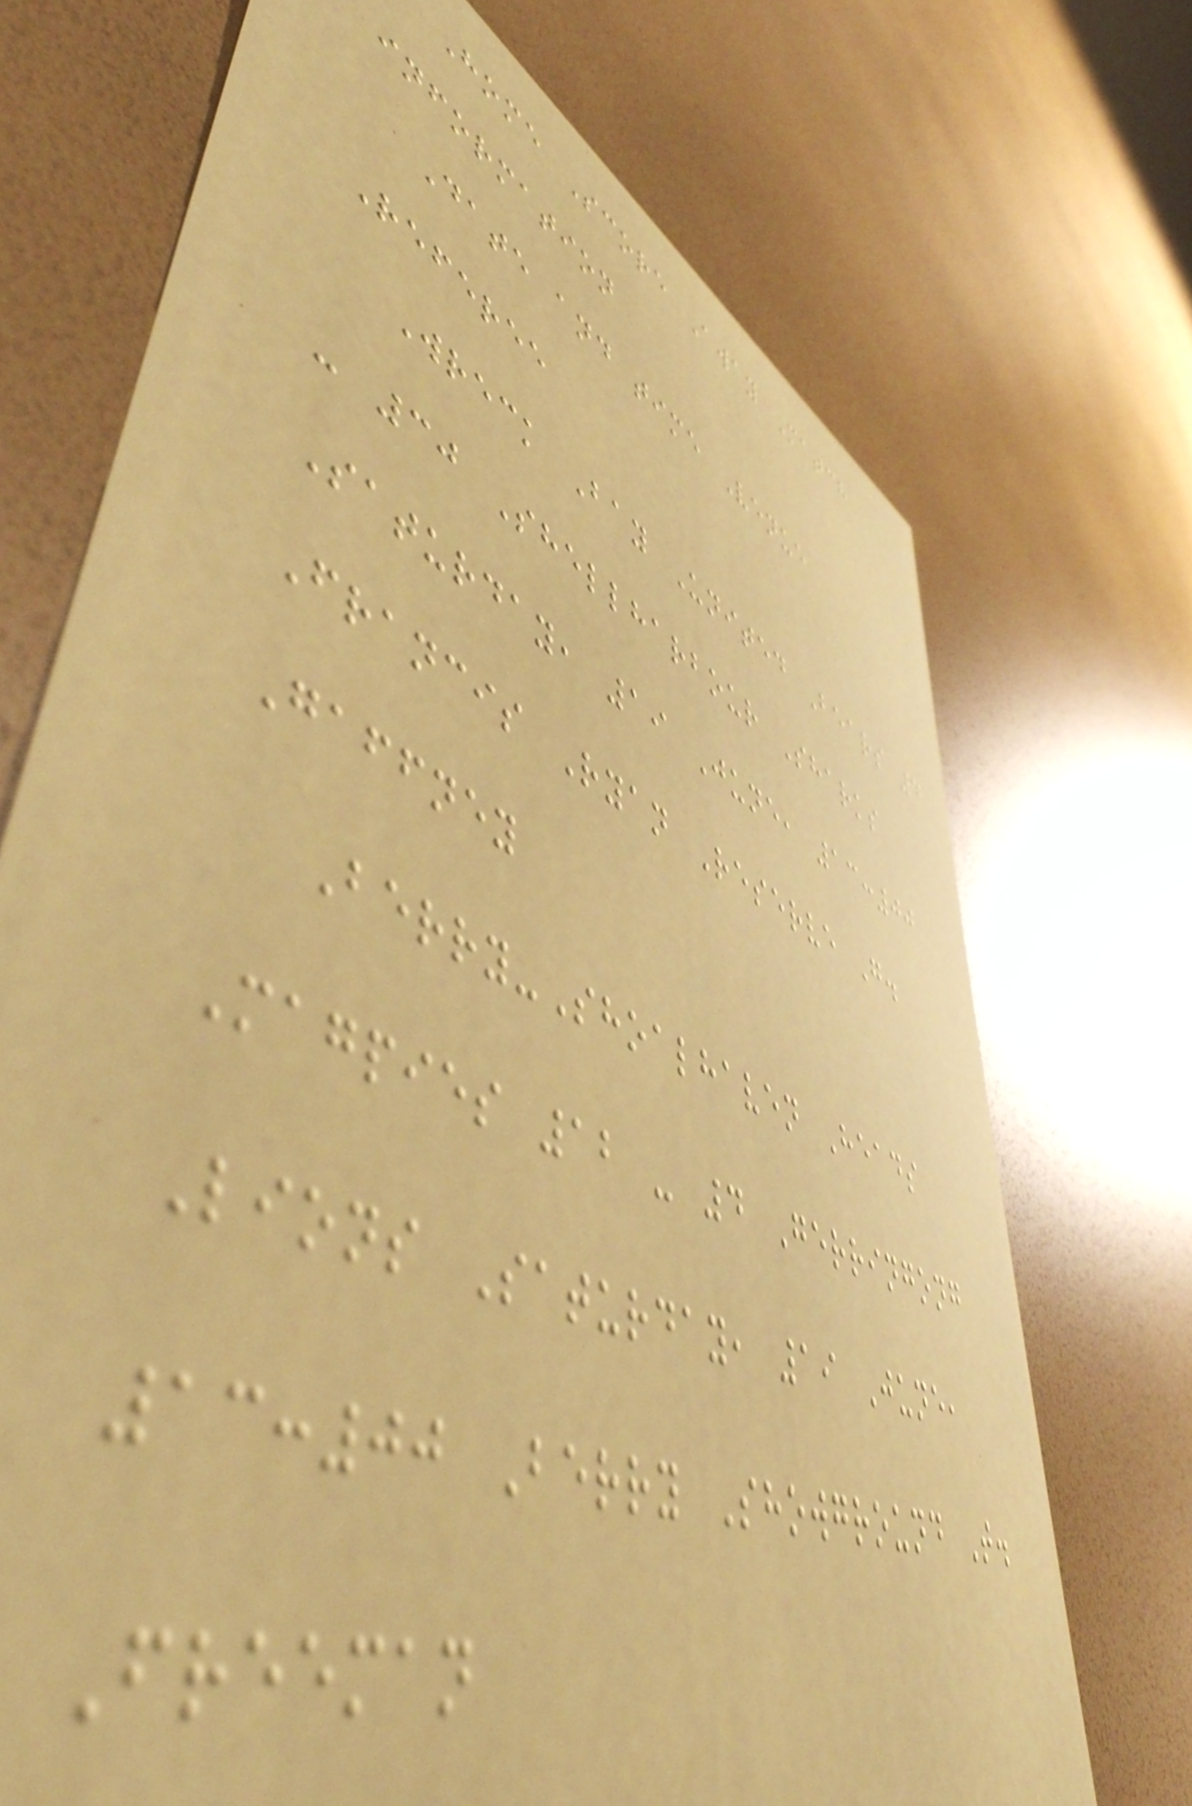Home Score Away Match
information
Date and time Venue
Referee
Wreck Bay United Bears 4
- 30 Shellharbour Sharks
Saturday, 19 June, 13:00
Francis Ryan Reserve G.
Gaffney
Berry-Shoalhaven Heads
Magpies 12 - 4 Gerringong
Lions Saturday, 19 June,
13:00 Berry Showground T.
Freeman
